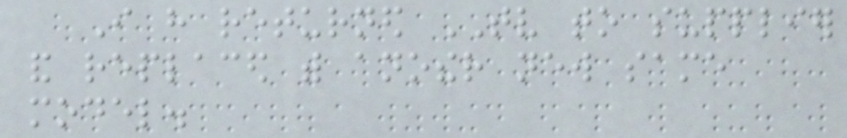I have returned TV to supplier
and replaced with another new same
model.
